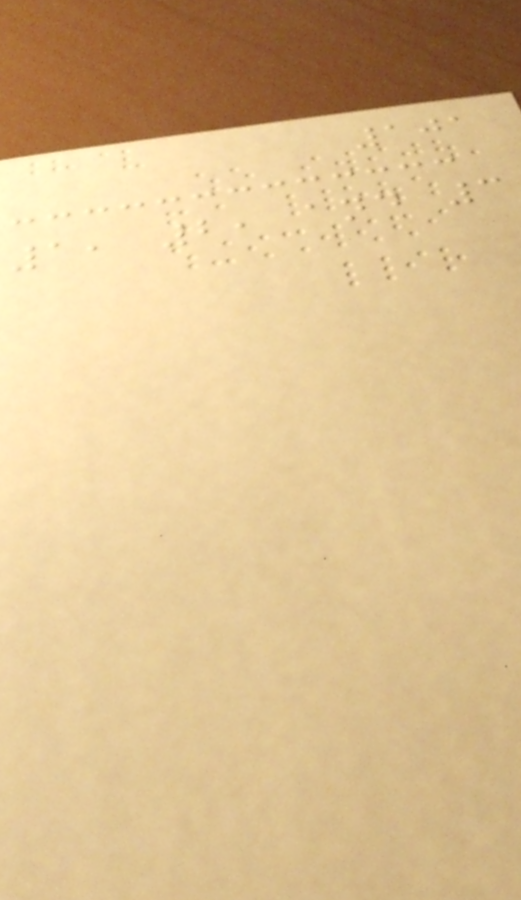101
1, 2, and 3
